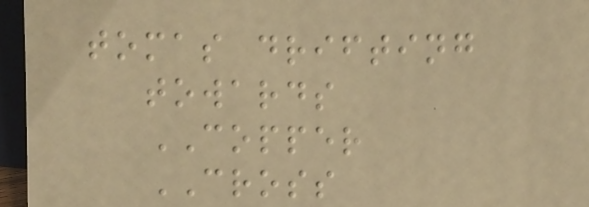tomas drifting
towards
COPPER
CROSS
